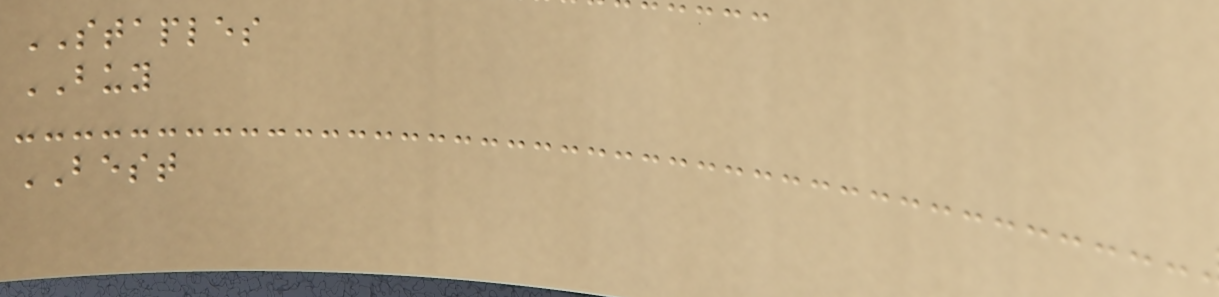STAPLES
BUY
BEST
